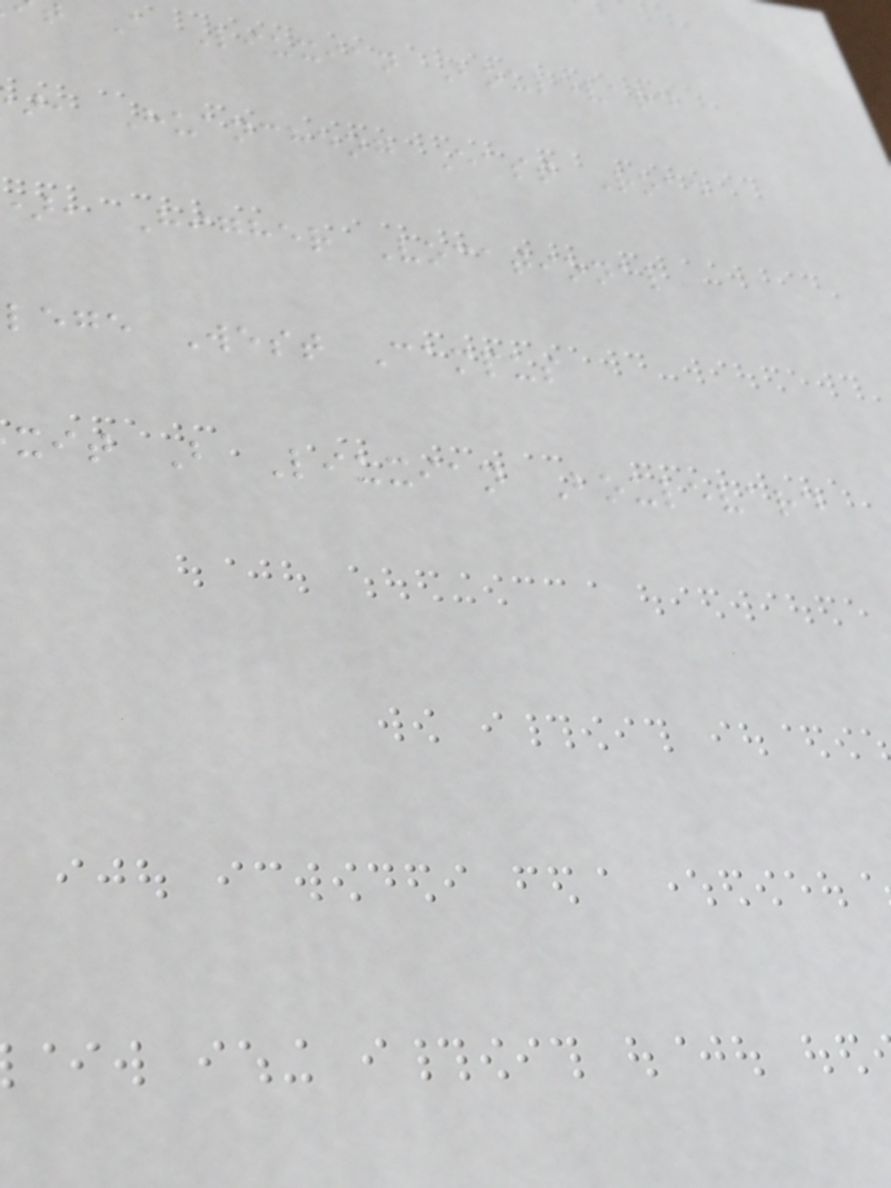A Liuxian Boulevard
, Huancheng East Road
, Higher Vocational
lege West Campus
xit B Liuxian Boulevard
